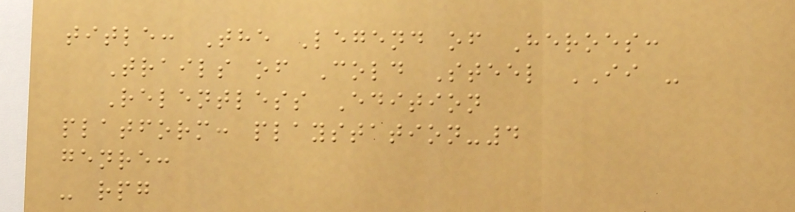title: The Legend of Heroes:
Trails of Cold Steel II -
Relentless Edition
platform: playstation-4
genre:
- rpg
